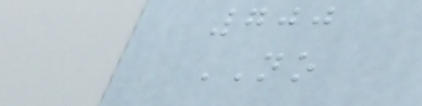700
NO
